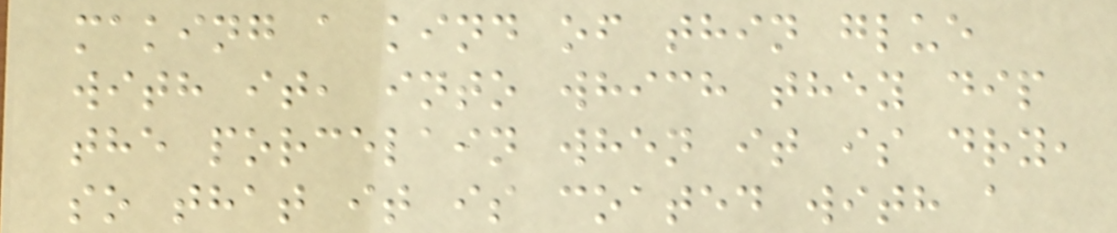making a kind of thin glue
with it, into which they dip
the porcelain when it is dry,
so that it is coated with a
